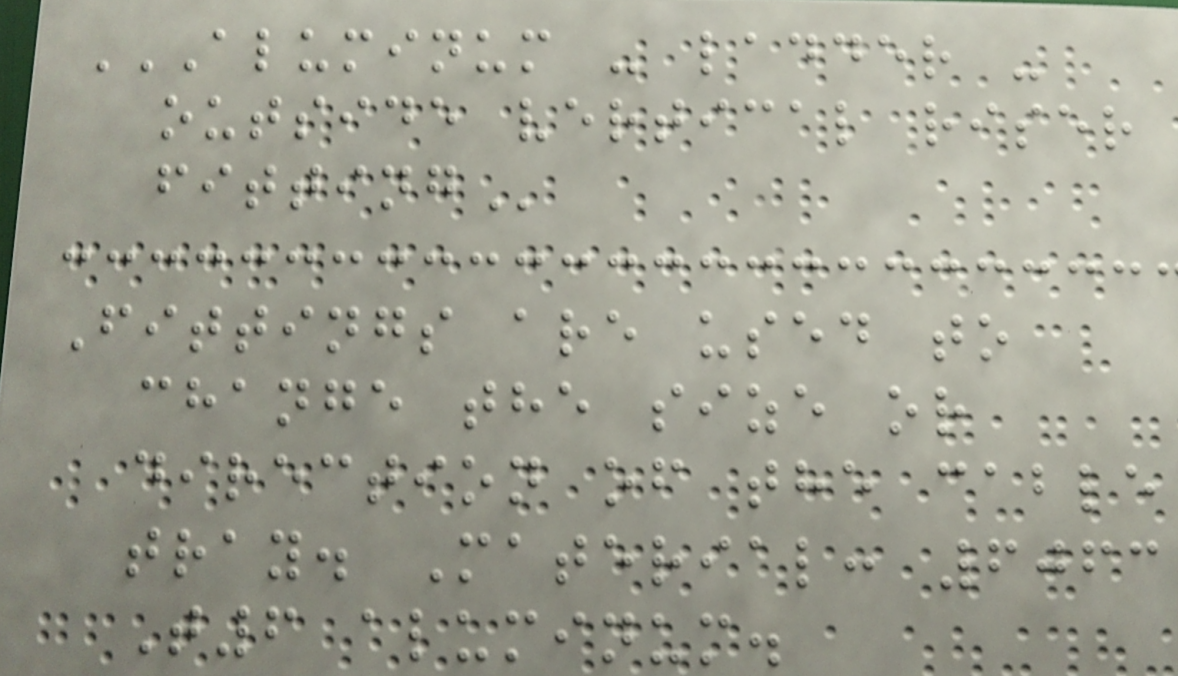ALUMINUM - LADDER -
OUTSIDE VERTICAL RISER
FITTING
Fittings are used to
change the size or
direction of the cable
tray. Material: 6063
T6 aluminum.
